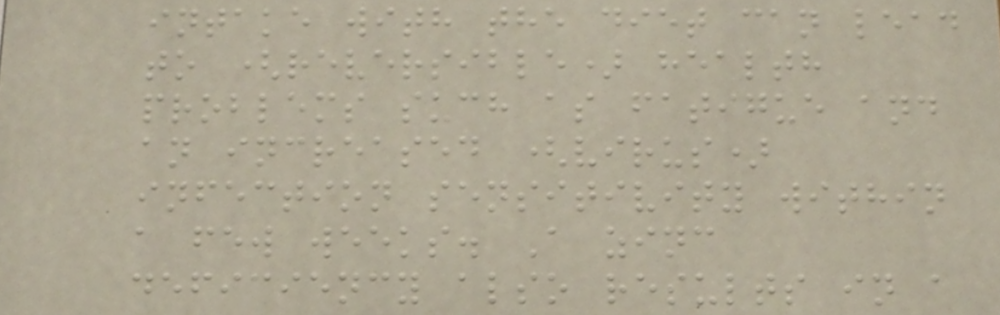intake with the diet can lead
to (reversible) health
problems such as fatigue and
an increased (virus)
infection sensitivity within
a few weeks. A zinc
deficiency also results in a
